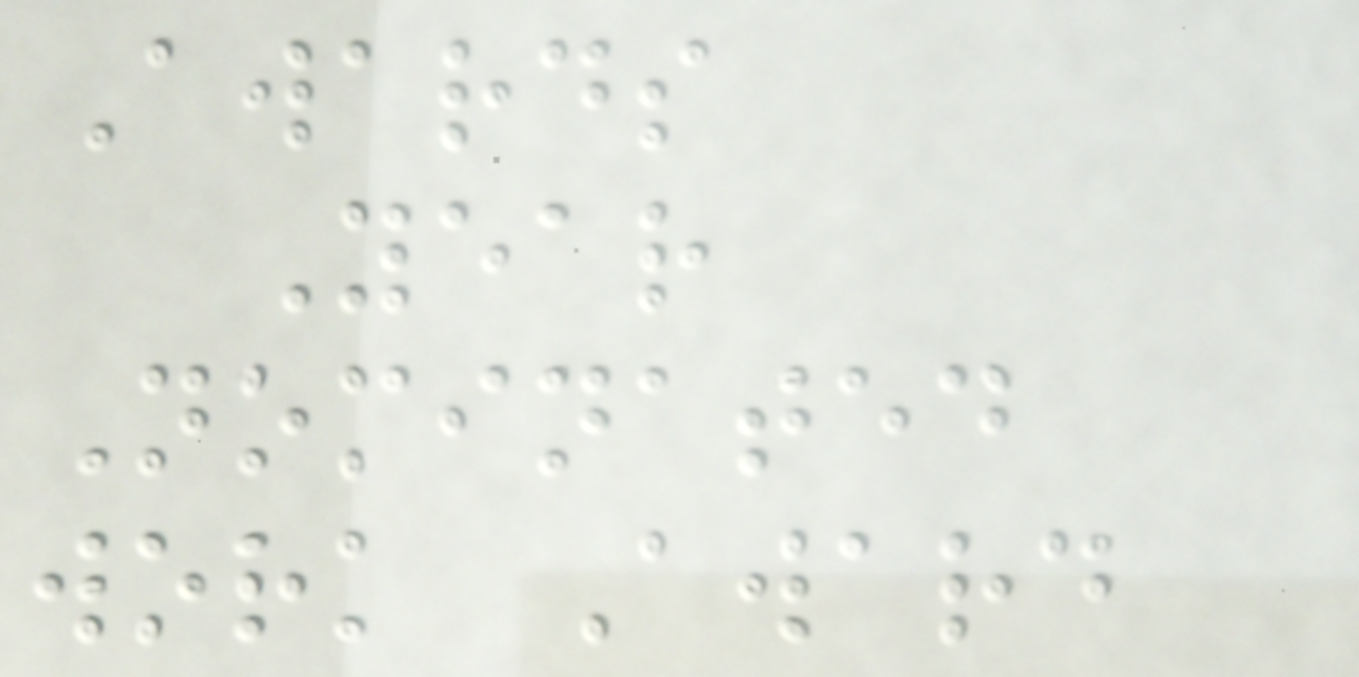Awards
Year
Nominated
work Award
